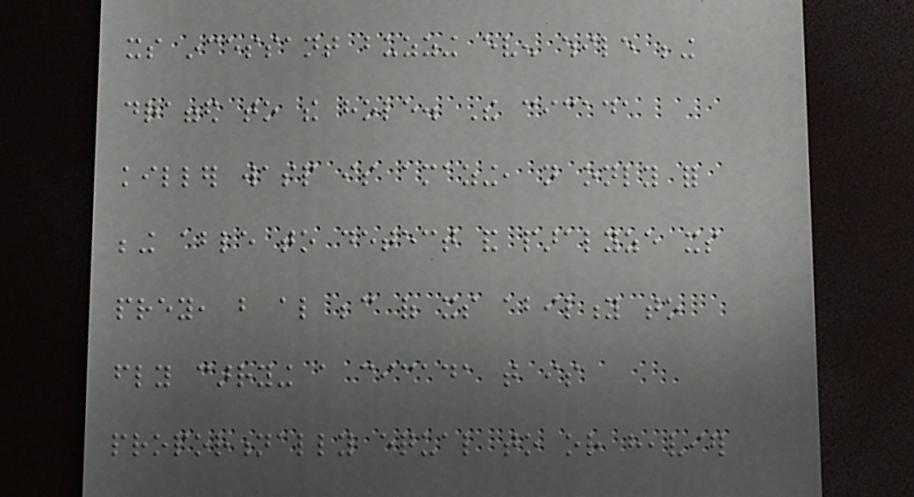its incessant buzzing even while being
dragged to the hole. The cicada
killer wasp is amazing, not only for
being able to detect and paralyze its
prey, but also because of its ability to
fly carrying a cicada that is
proportionally equal to or heavier
